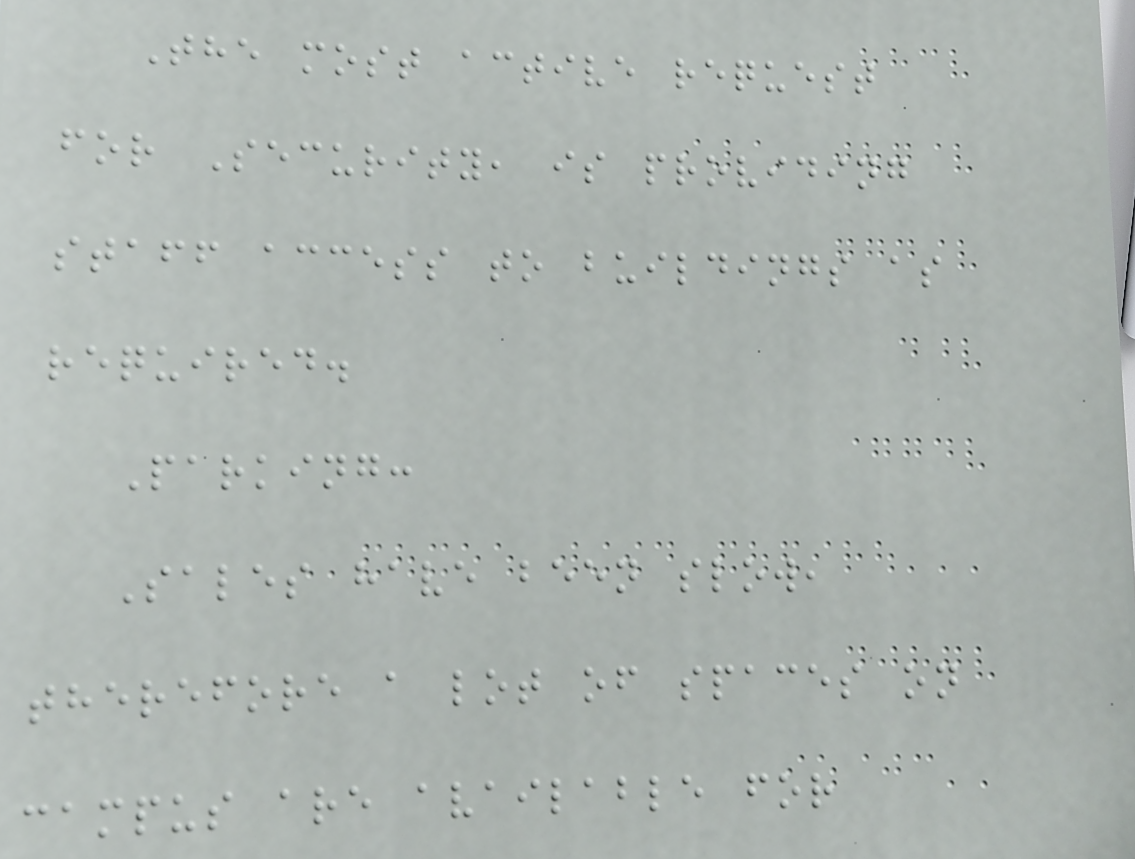The most active request
for Security, is providing
staff access to buildings as
required.
Parking:
Sales have been slow,
therefore a lot of spaces on
campus are available for
